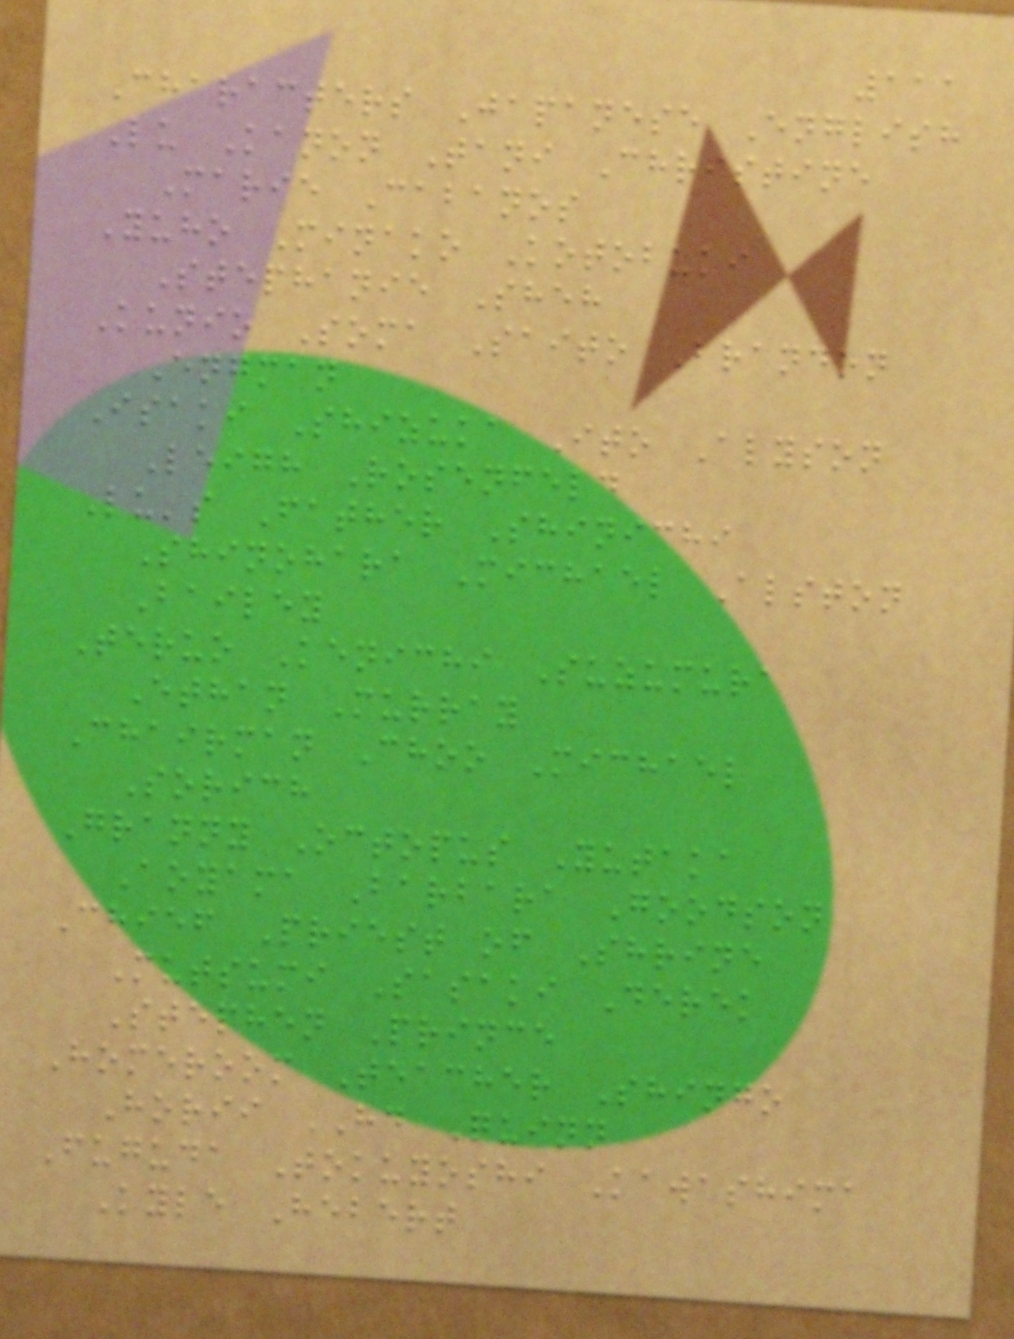111
Characters Japanese English
Lu Kanon Tani Christine
Marie Cabanos
Yuho Minako Kotobuki
Stephanie Sheh
Kunio Soma Saito Brandon
Engman
Isaki Shizuka Ito Alyson
Leigh Rosenfeld
Lu's Father Shinichi
Shinohara Michael Alston
Bailey
Teruo Kenichi Suzumura
Ethan Murray
Chairman Choo Michael
Sorich
Granny Octopus Yutaka
Aoyama Barbara Goodson
Chief Priest of Shrine
Mutsumi Sasaki Derek
Stephen Prince
Homeroom Teacher Shingo
Horii HD Quinn
Fuguda Tokuyoshi Kawashima
Kyle Hebert
